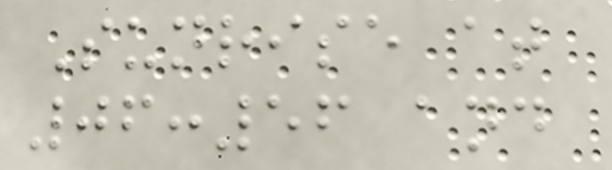Sunrise at
06:56 and
